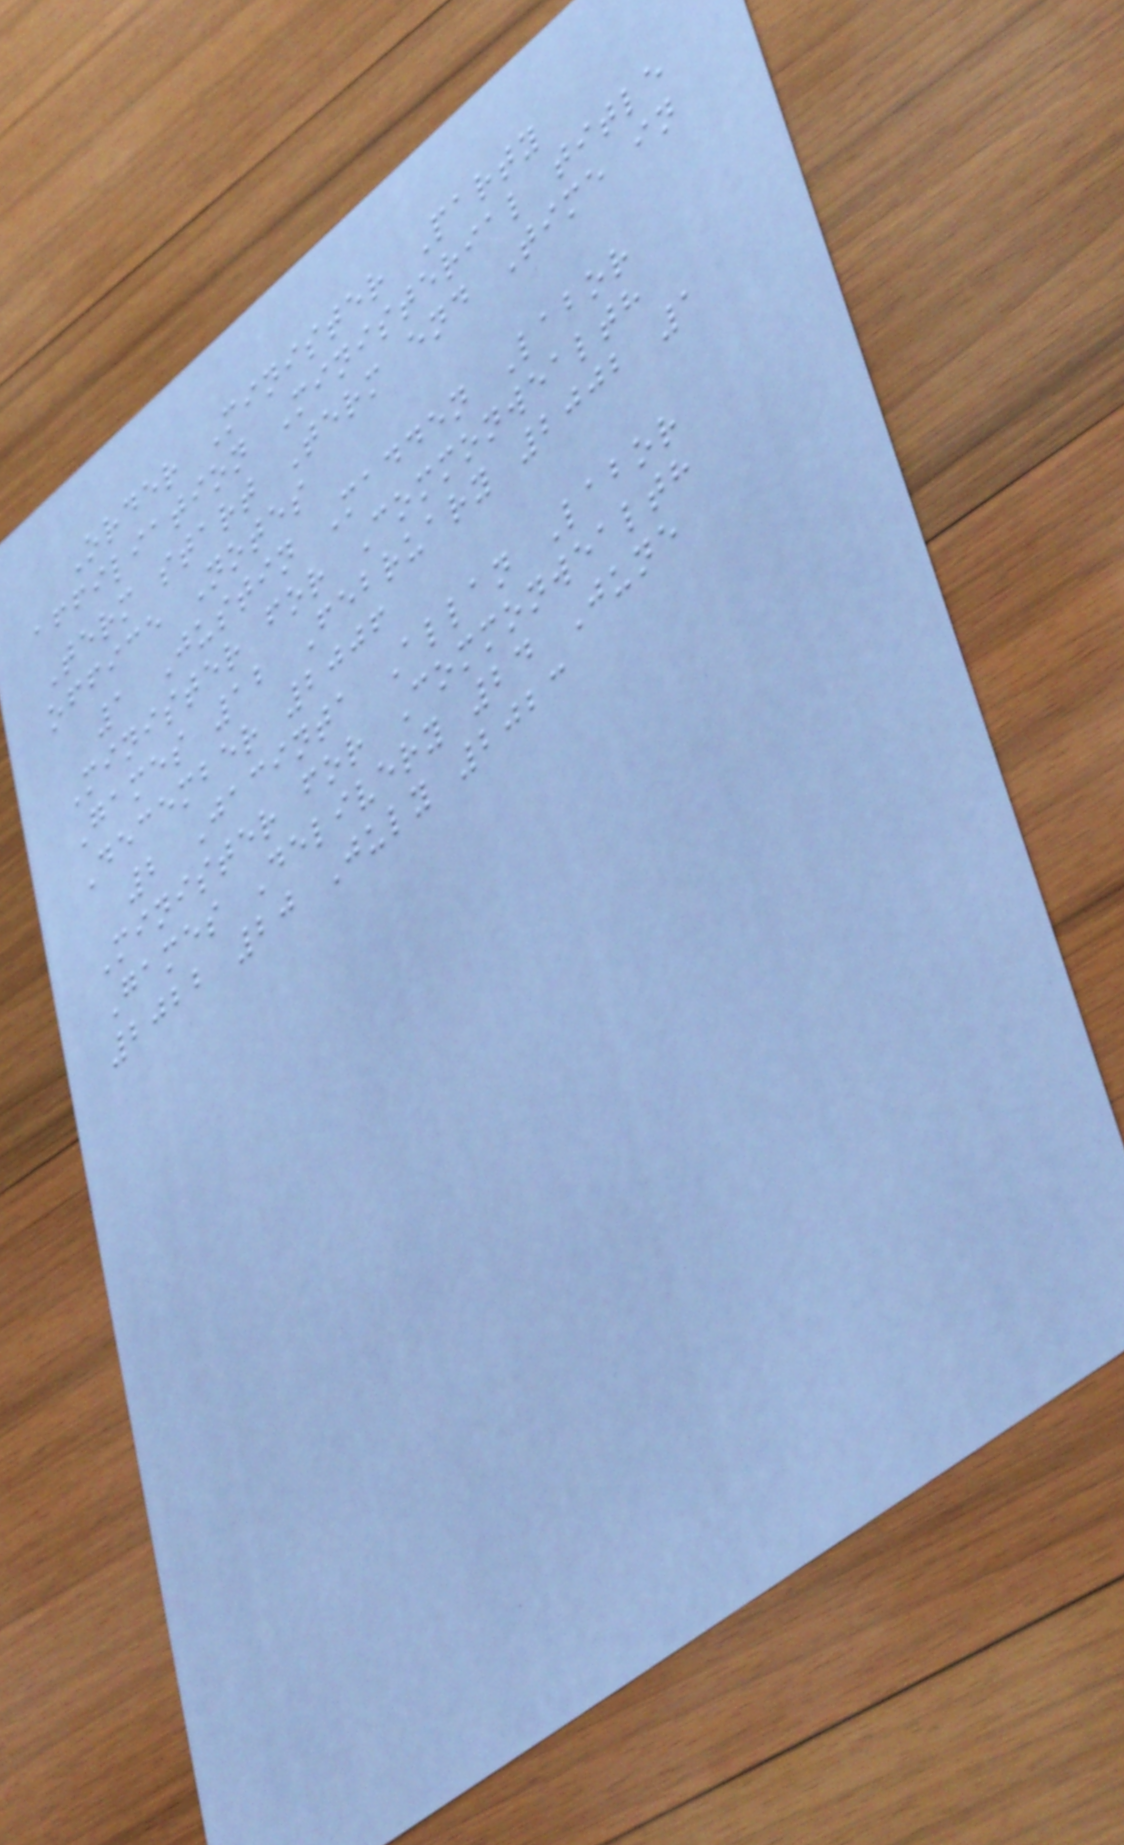Order Minister Party
affiliation Ministerial title
Term start Term end Time in
office Notes
1 Justin Madden Labor
Minister for Commonwealth
Games 12 February 2002 1
December 2006
2 Jacinta Allan Labor
Minister for Commonwealth
Games Delivery 24 June
2022 20 July 2023
